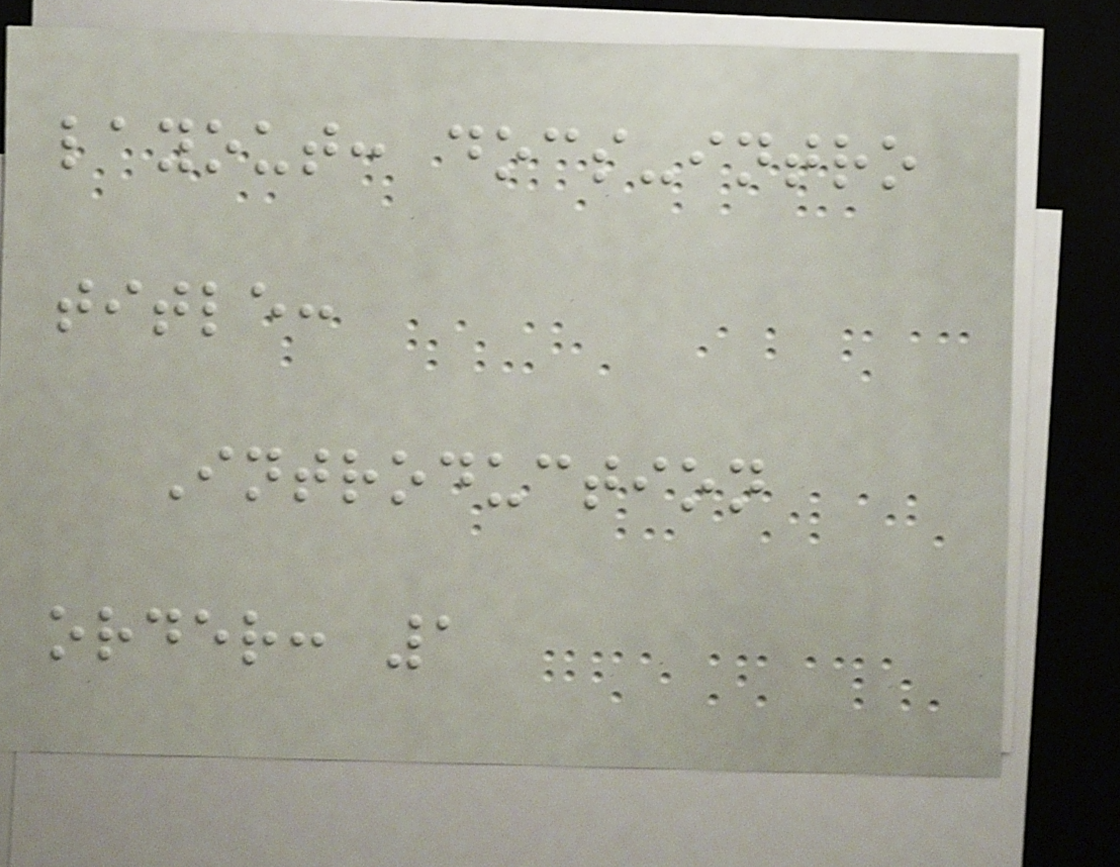layout: docs-intro
title:
Introduction
order: 1
